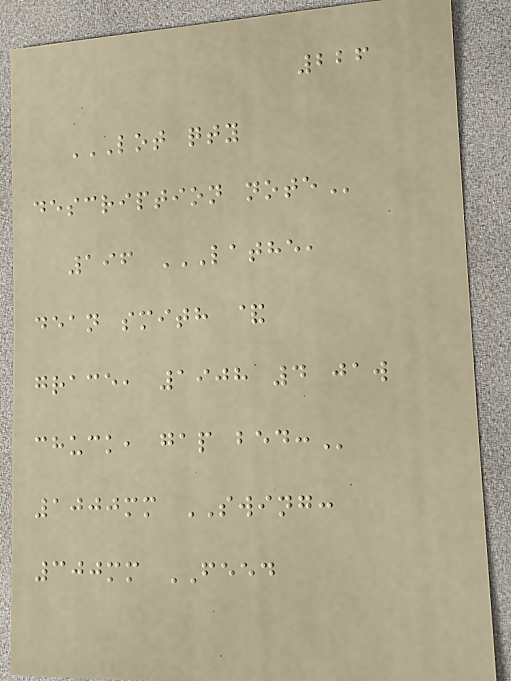226
LOT QTY
DESCRIPTION NOTE
196 LATHE,
DEAN SMITH &
GRACE, 1908 4 JAW
CHUCK, GAP BED:
1000mm SWING:
300mm FEED
